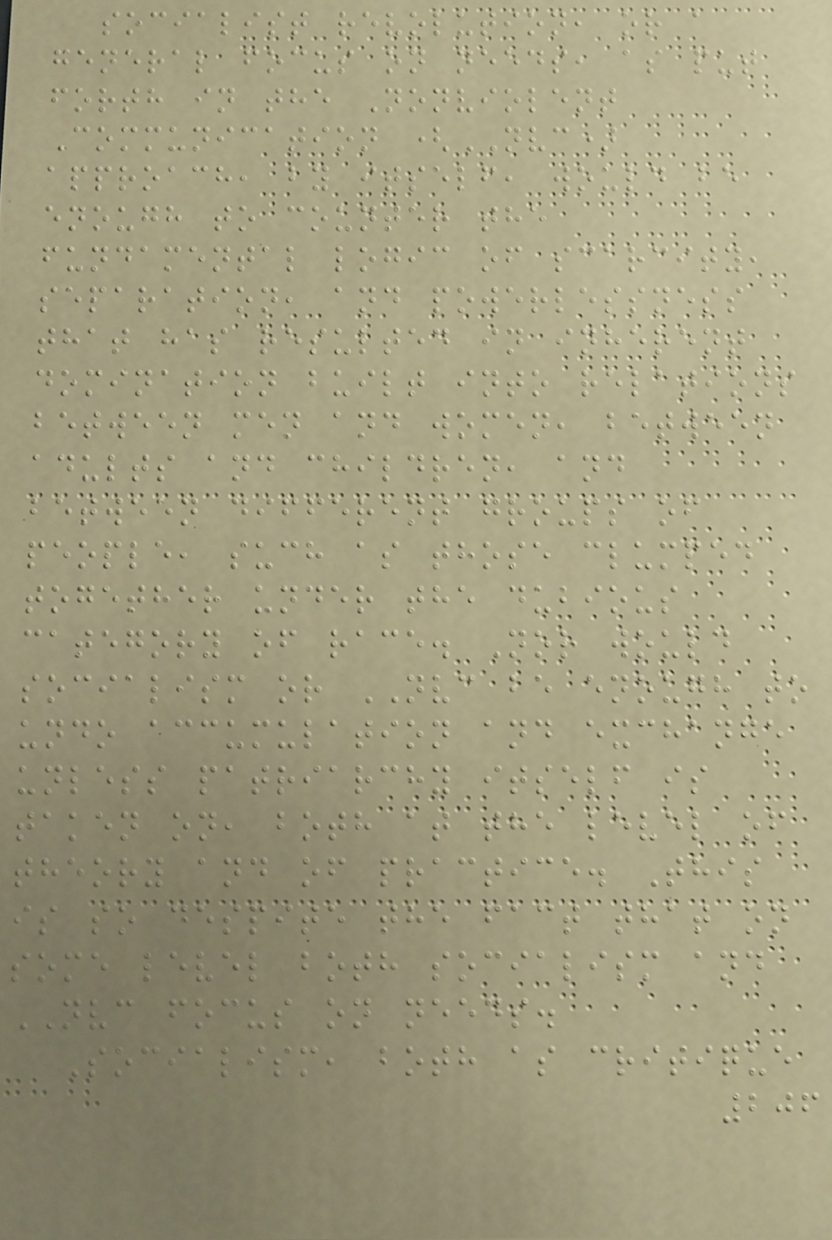socialist revolution, or a
general focus on needs, as put
forth in the Nonviolent
Communication (NVC)
approach, by itself, would be
enough to counter the
fundamental logic of scarcity,
separation, and powerlessness
that has resulted in inherent
domination built into relations
between men and women, between
adults and children, and
between different groups of
people, such as those clumped
together under the dubious
category of race. Nor would
socialism or NVC be enough to
undo accumulation and exchange
unless patriarchy itself is
taken on, both at the level of
theory and of practice. This
is so despite the fact that on
some level both socialism and
NVC focus on needs.
Socialism, both as critique
206
